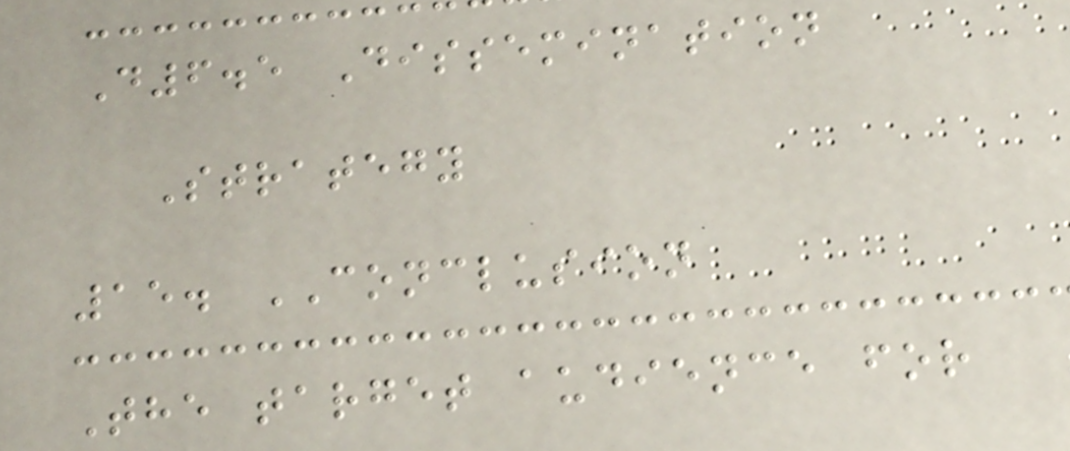D6.5 Dissemination
Strategy
15. CONCLUSION
The target audience for
